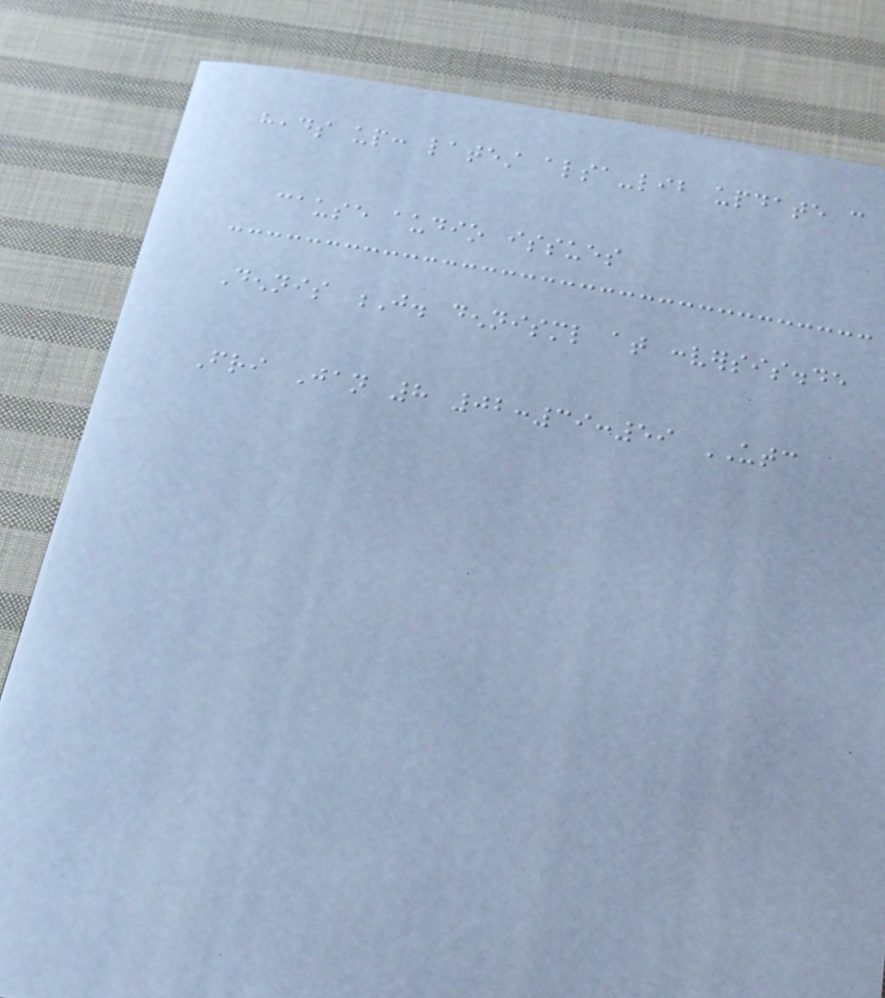heads up: latest alsa-lib update can
cause audio issues
Dennis J. dennisml at conversis.de
Fri Jan 8 02:39:59 UTC
